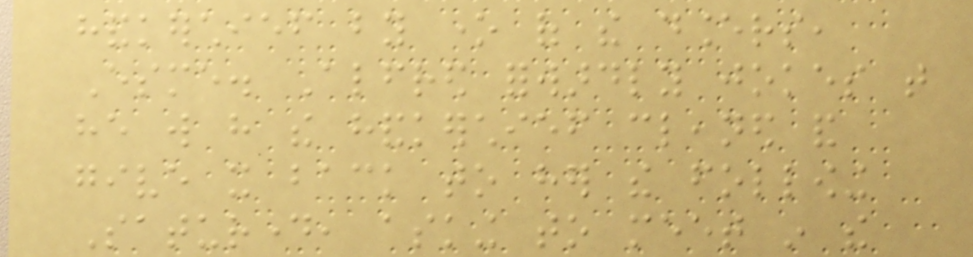handkerchief by one of the dancers,
Esme. Alfred forwardly jokes that
he will have the handkerchief cleaned and
give it back to her the following
Saturday, asking to meet in the
